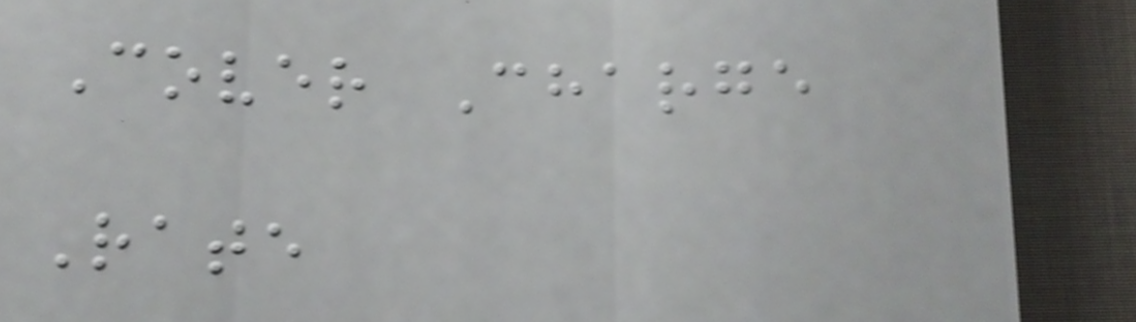Cover Charge
Rate
